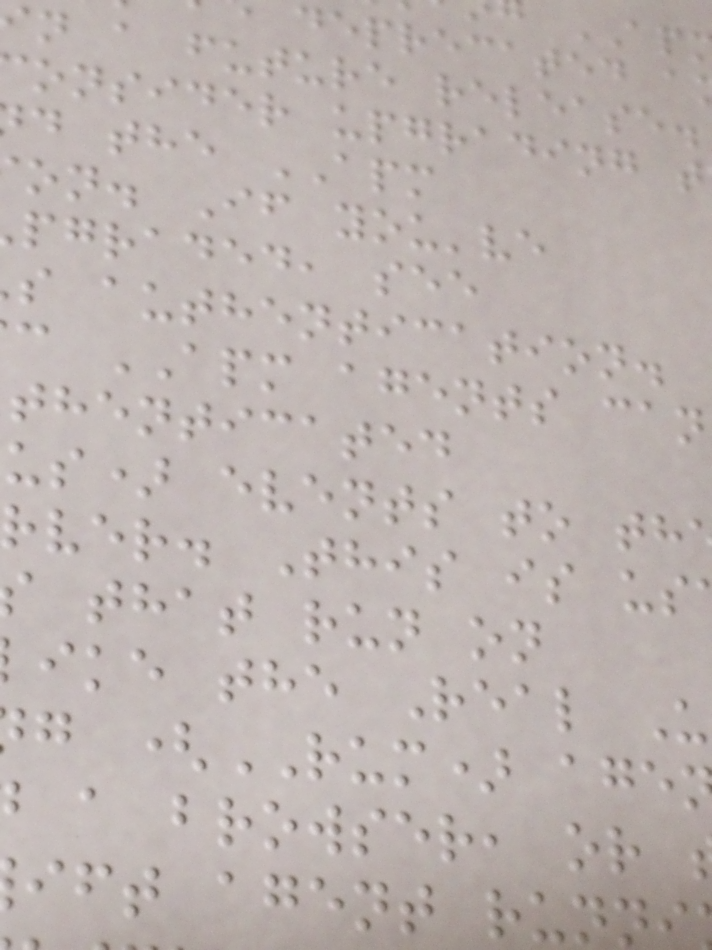deprecated a
n a future release.
onsider upgrading t
d the APM
on. If you've
pgraded, see
s authentication.
c APM agents can
thenticated
us) events to th
rver. This is us
that run on
ike the Real U
g (RUM) age
a browser, or
ift agent runn
